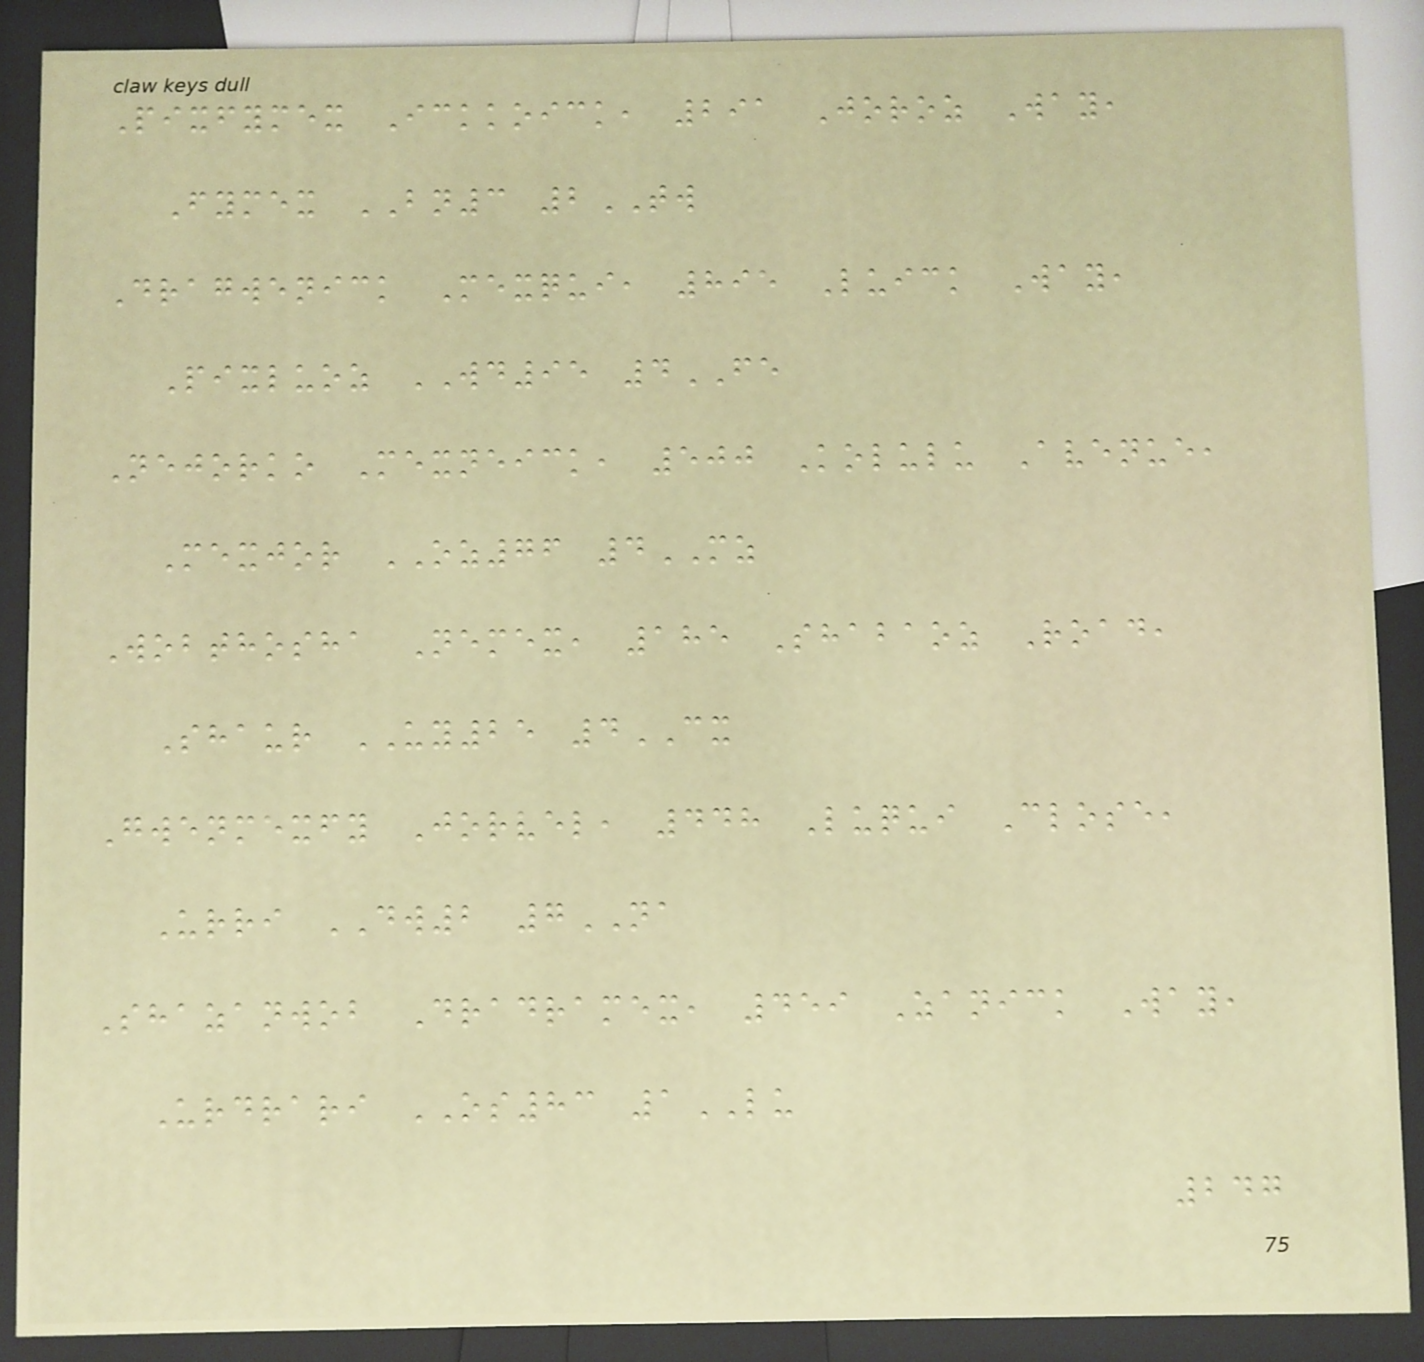Pixfymex Ickkoick, 291 Joroz Way,
Fymex BN3 2TW
Dragwenick Mexqui, 895 Luick Way,
Pixluoz WD95 4FE
Nejorko Mexneick, 500 Kolulu Avenue,
Mexjor OZ76 4MZ
Wobthosha Nemex, 185 Shabaoz Road,
Shaur UY25 4CX
Gwenmexfy Jorvel, 448 Luqui Close,
Urri DW2 7NA
Shazanwob Dradramex, 459 Zanick Way,
Urdrari OS83 1LU
247
